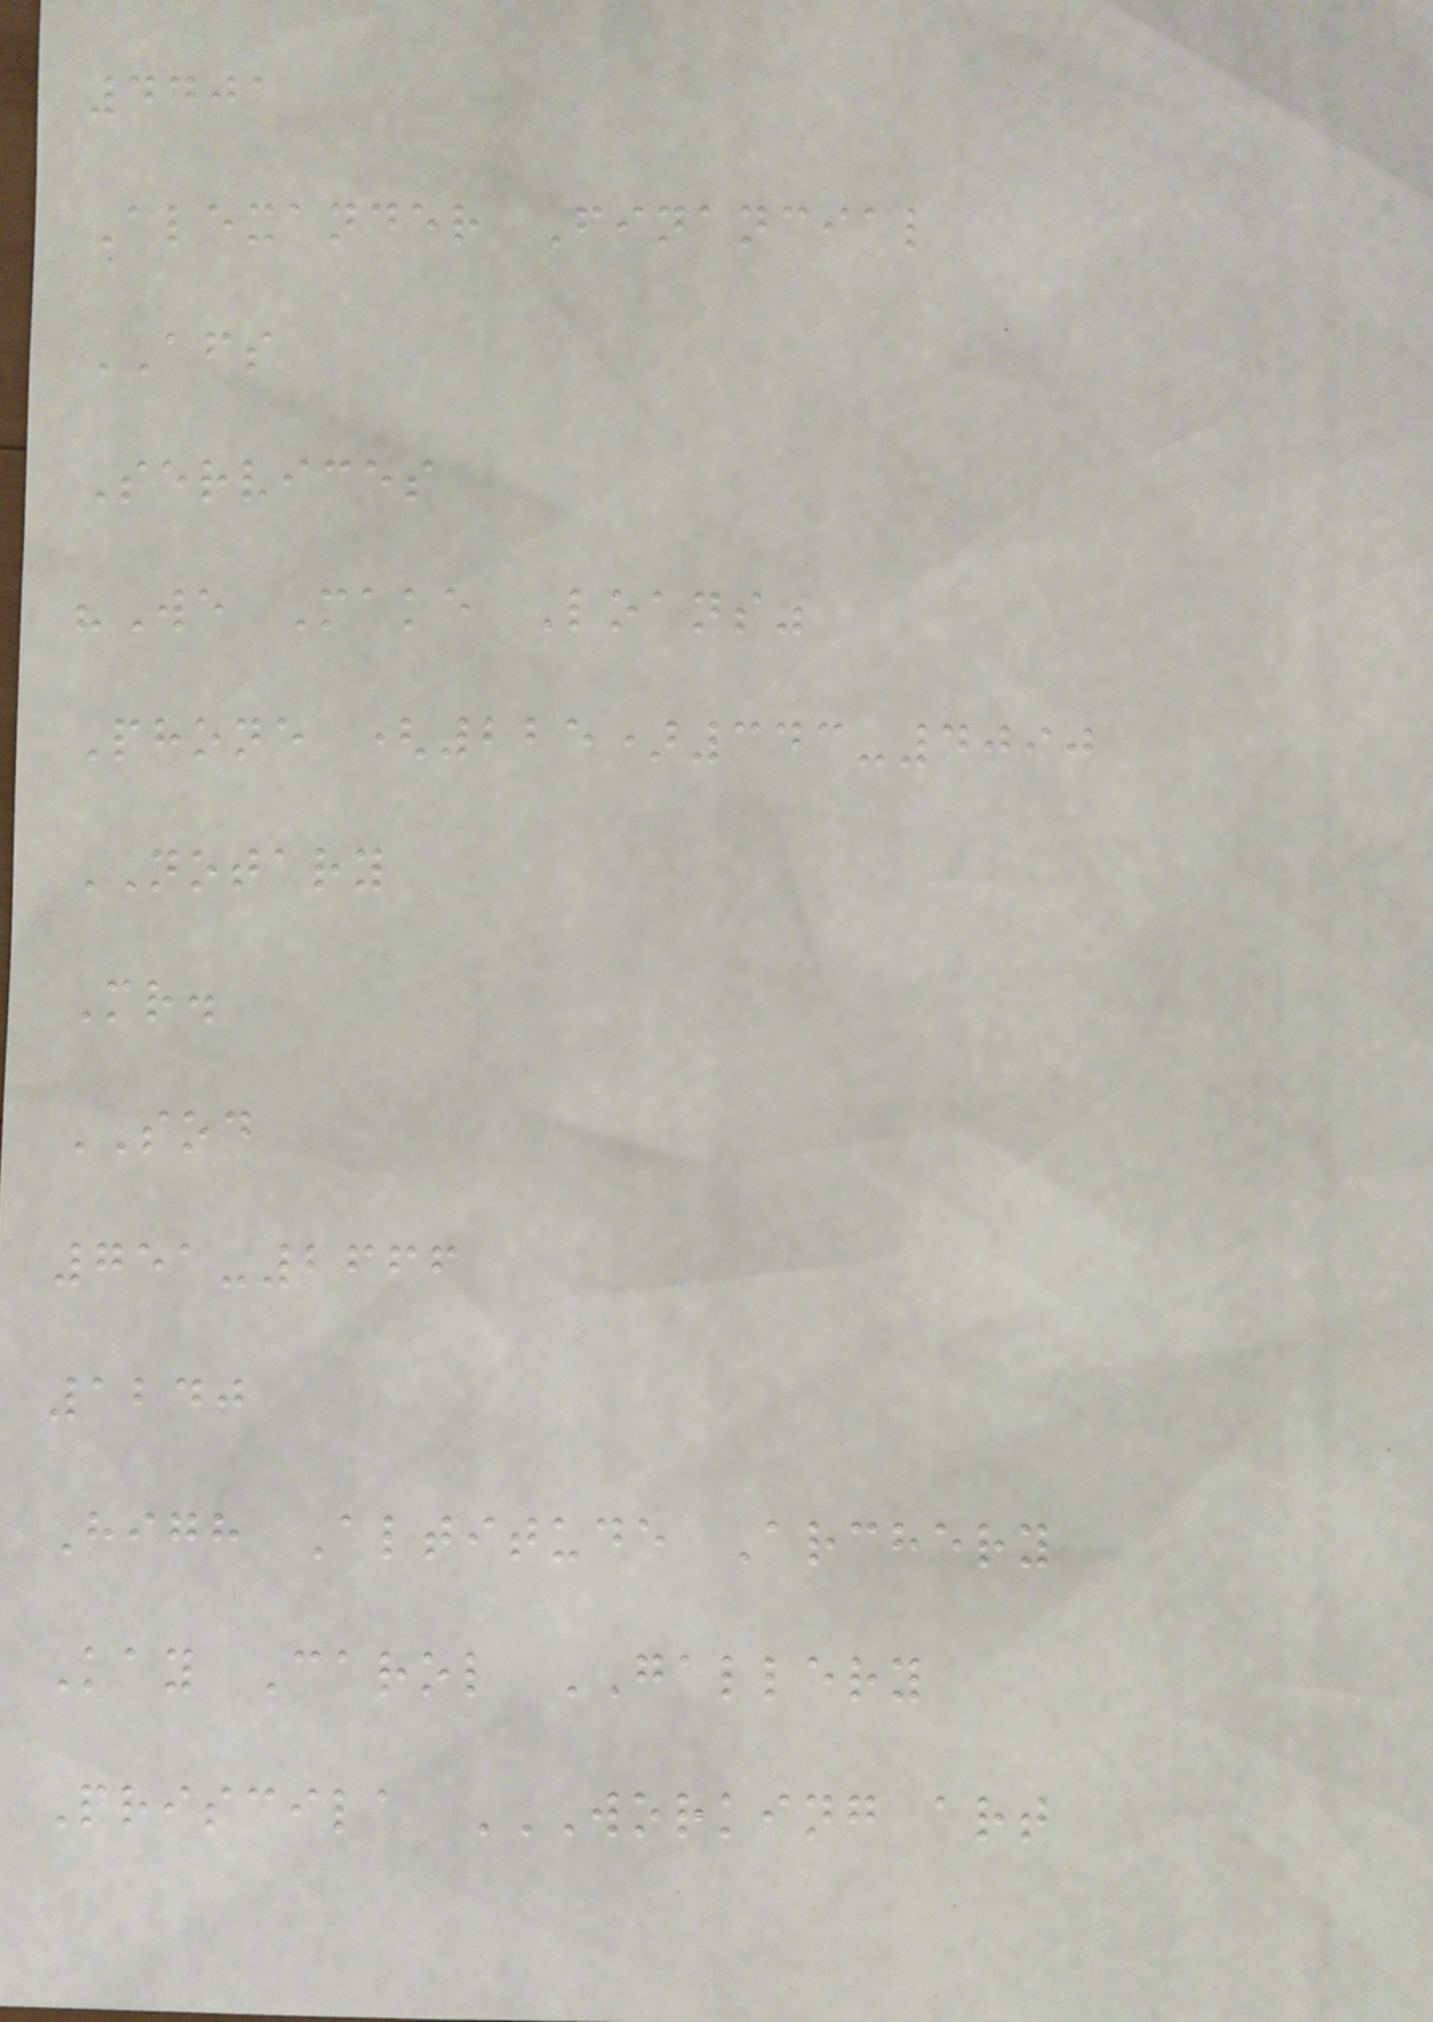4401
Alexander Financial
AFS
Services
"We Make Loans"
Phone (225)343-4090
NOTARY
Mr.
SOD
751-2666
1240
High Altitude Archery
Kay Carol GALLERY
Priscila WORKING ART
